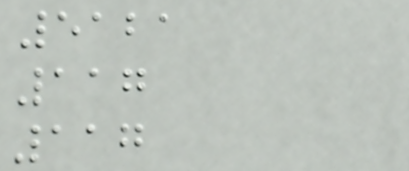5121
117
117
